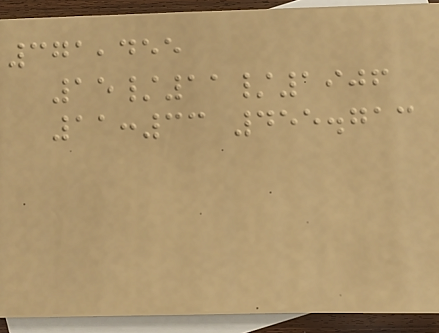371,455
15/11/1906
11:33 455.713
